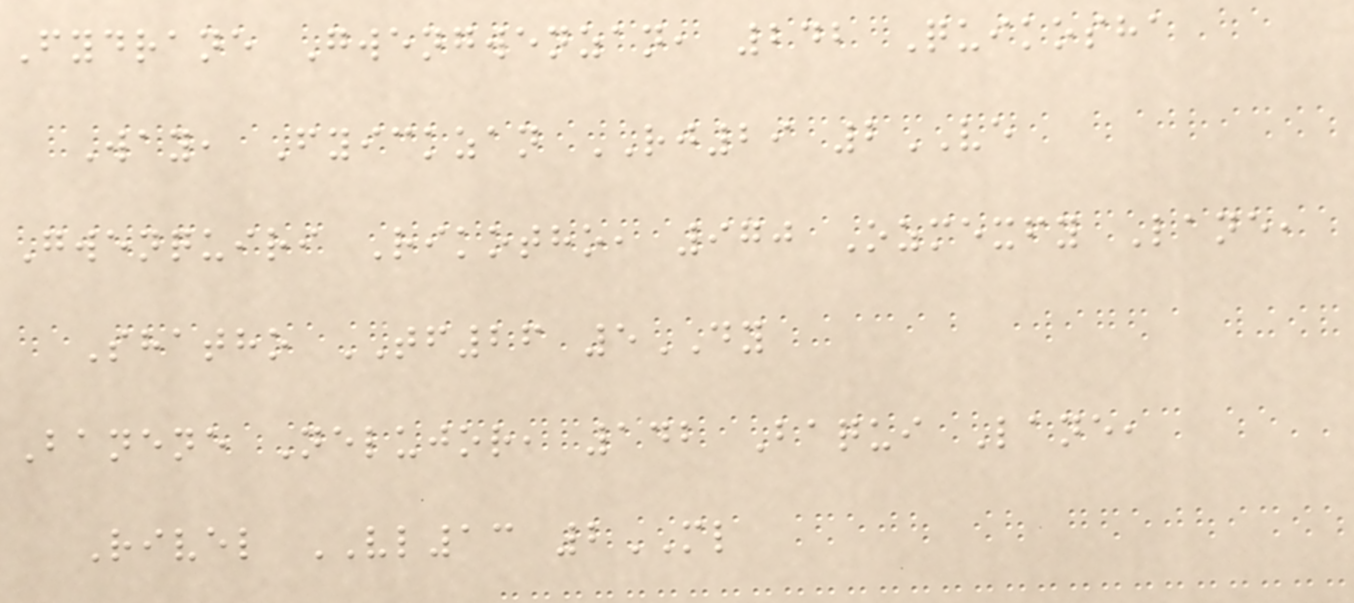Fydrane Gwengwenzan, 242 Quikosha
Way, Fyickzan RJ29 2VE
Gwenquiri Rikotho, 970 Ozmexfy Lane,
Shatho TF26 5DY
Banene Nelujor, 142 Baqui Lane,
Rivel VL13 2ML
